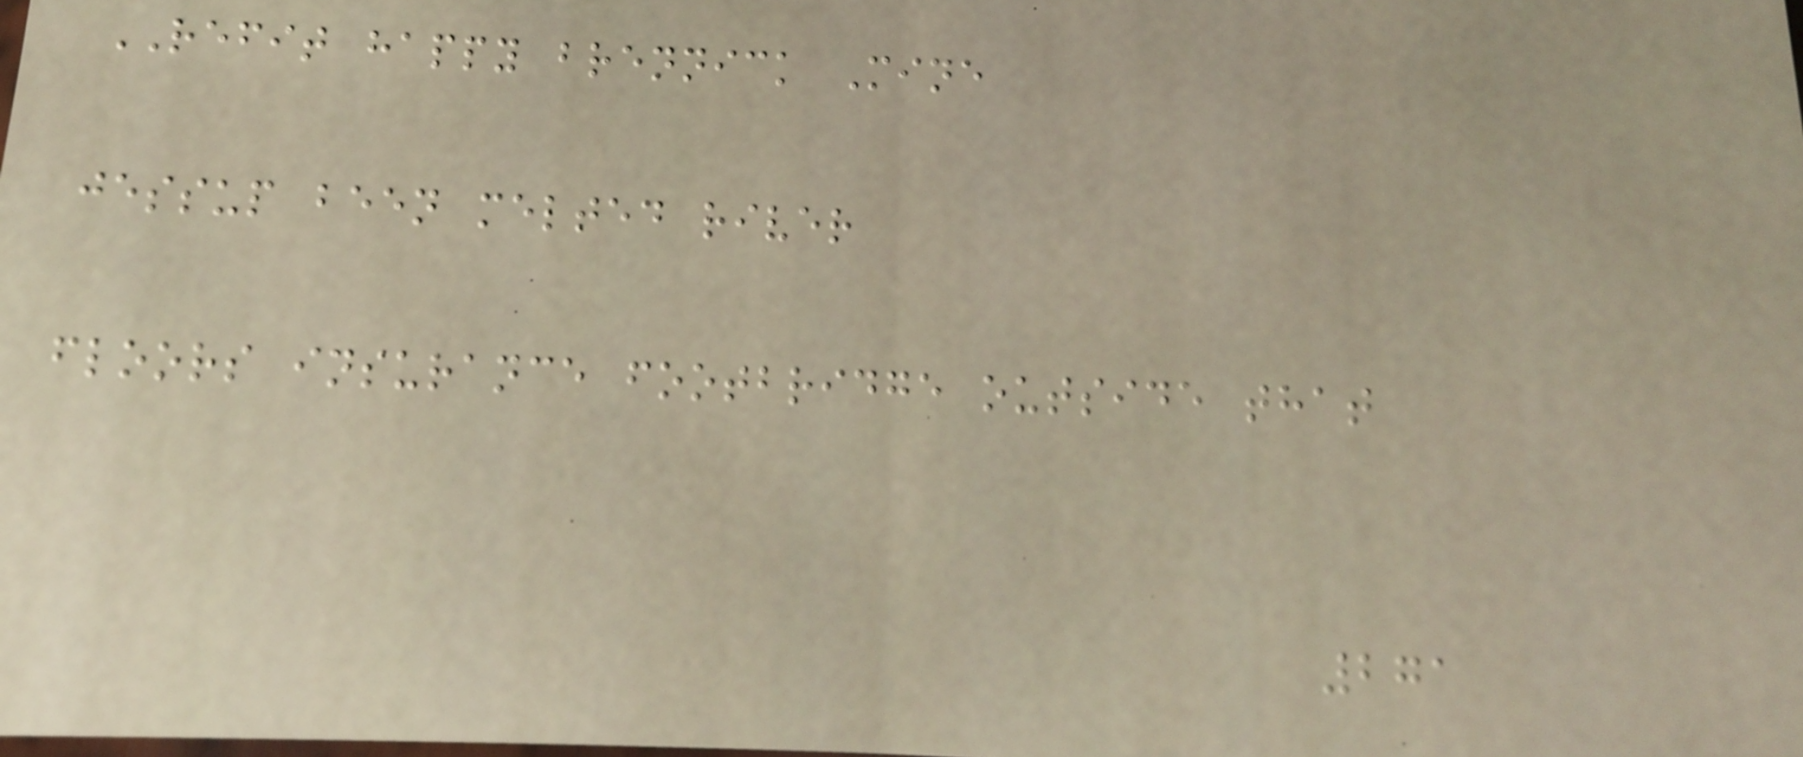REFIT happy brennick Mine
jessup been melted river
floors insurance footbridge outside that
271
